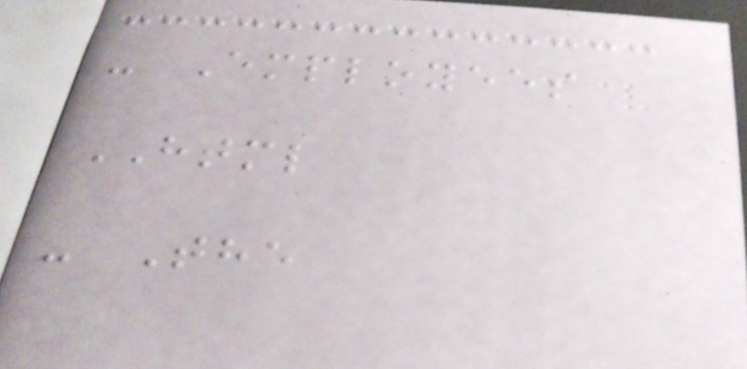- Employees
HTML
- The
